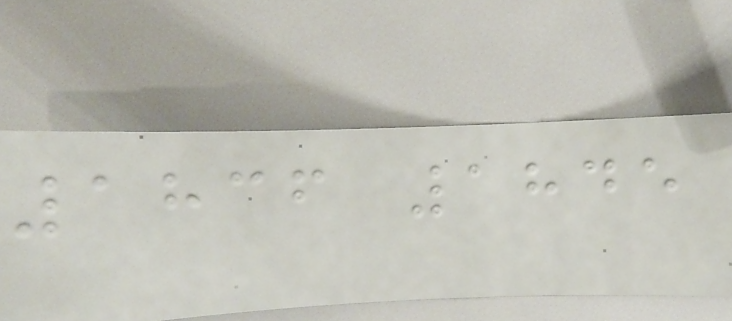1836 1845
